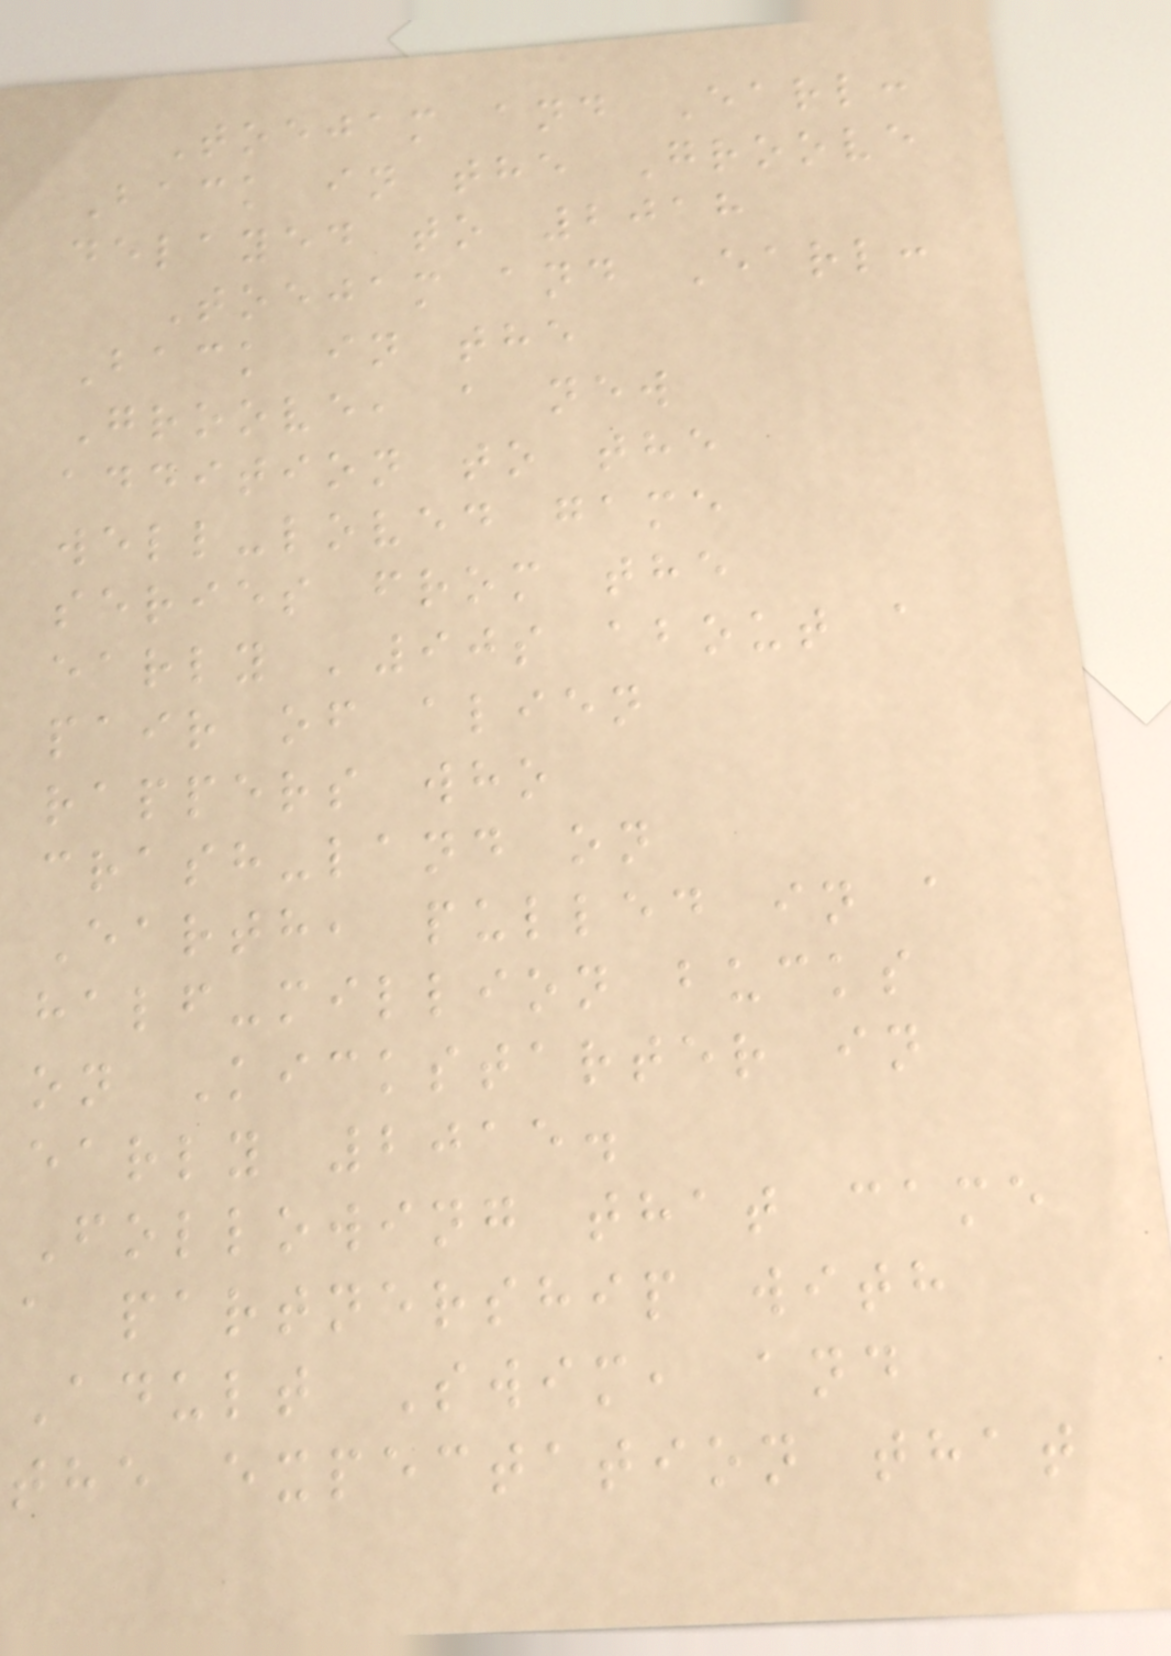Toejam and Earl:
Back in the Groove
delayed to 2018
Toejam and Earl:
Back in the
Groove, a new
addition to the
well-loved game
series from the
early '90s about a
pair of alien
rappers who
crash-land on
Earth, pulled in a
half-million bucks
on Kickstarter in
early 2015.
Following that came
a partnership with
Adult Swim, and
the expectation that
